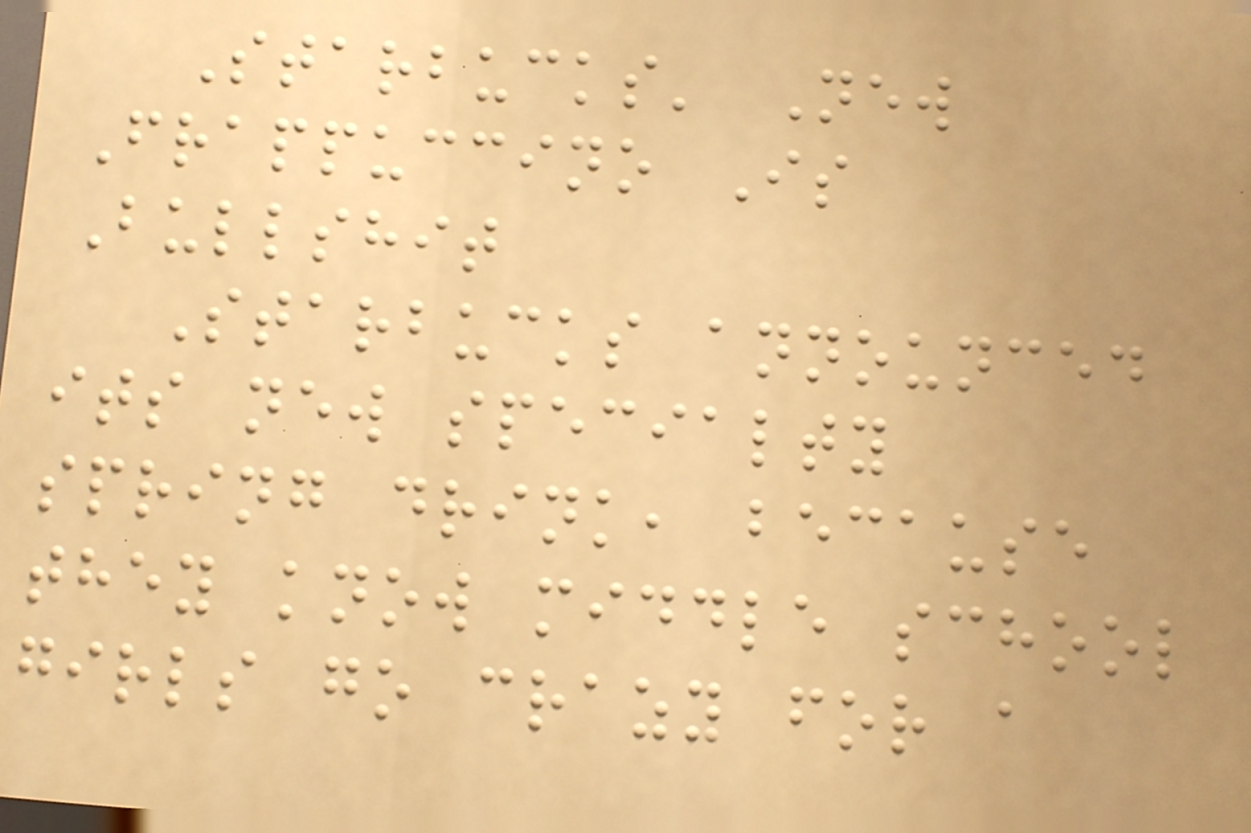Starbucks' New
Frappuccino Is
Bullshit
Starbucks announced
its new specialty
spring drink, because
they know middle school
girls go crazy for a
